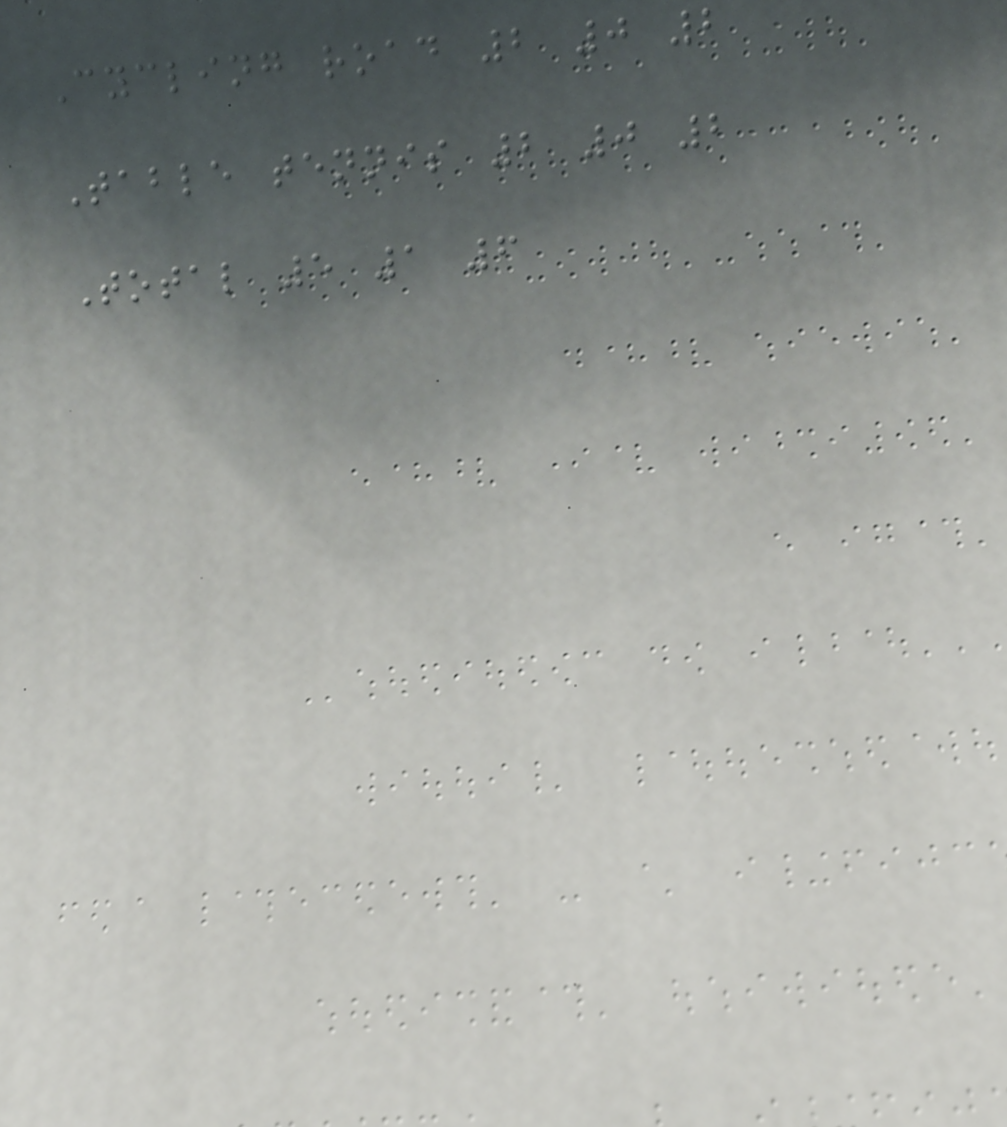Cycling road 2 0 2
Table tennis 2 0 2
Total 5 1 6
